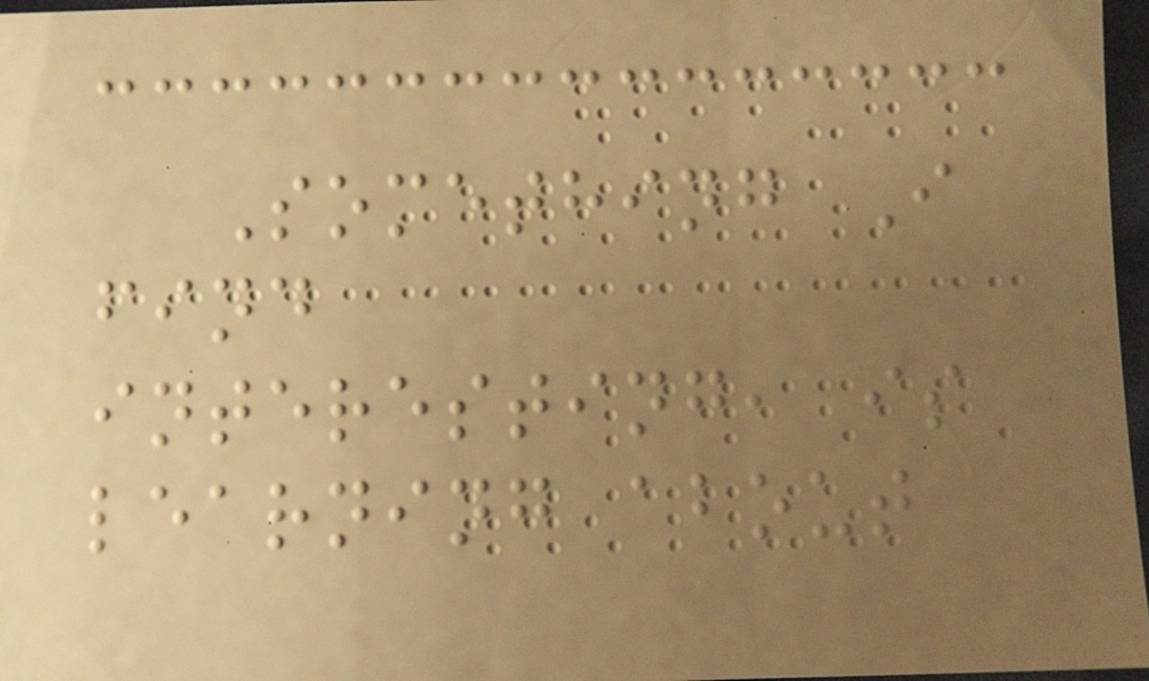Something I
find
interesting, is
learning about
